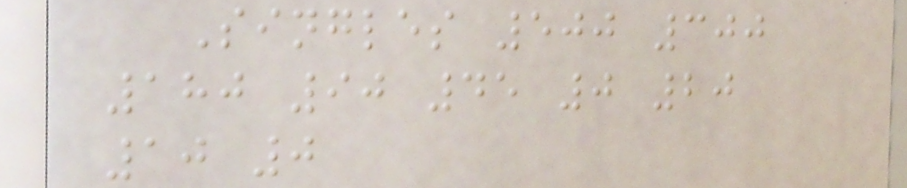Singles 500 300
180 90 45 0 20
10 0
